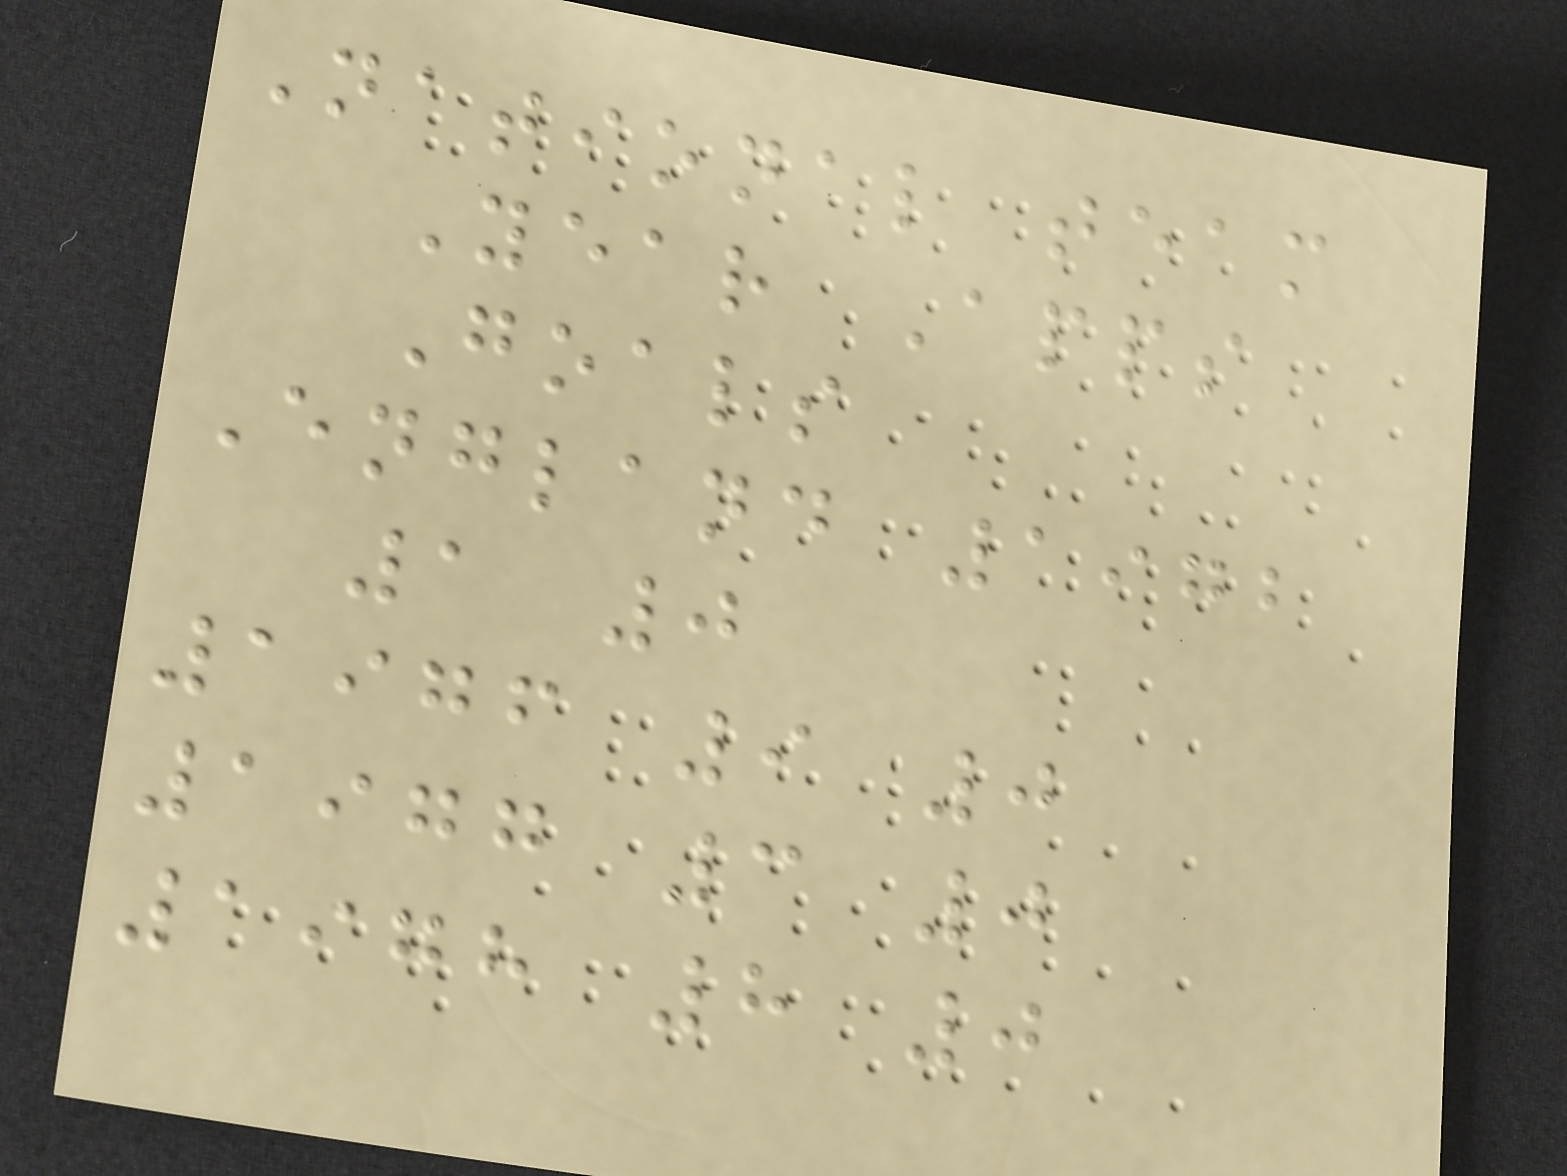National team
Year Apps
Goals
England 1972
1 0
1976 9 0
1977 3 0
1978 8 0
